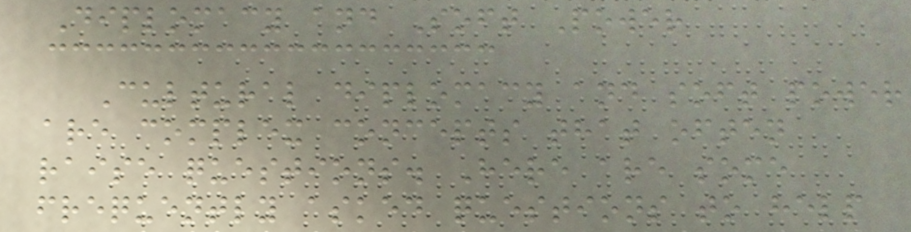Diplomacy and Soft Power
Cultural diplomacy and soft power
are complex concepts that often
raise questions. Here are some
frequently asked questions to help
